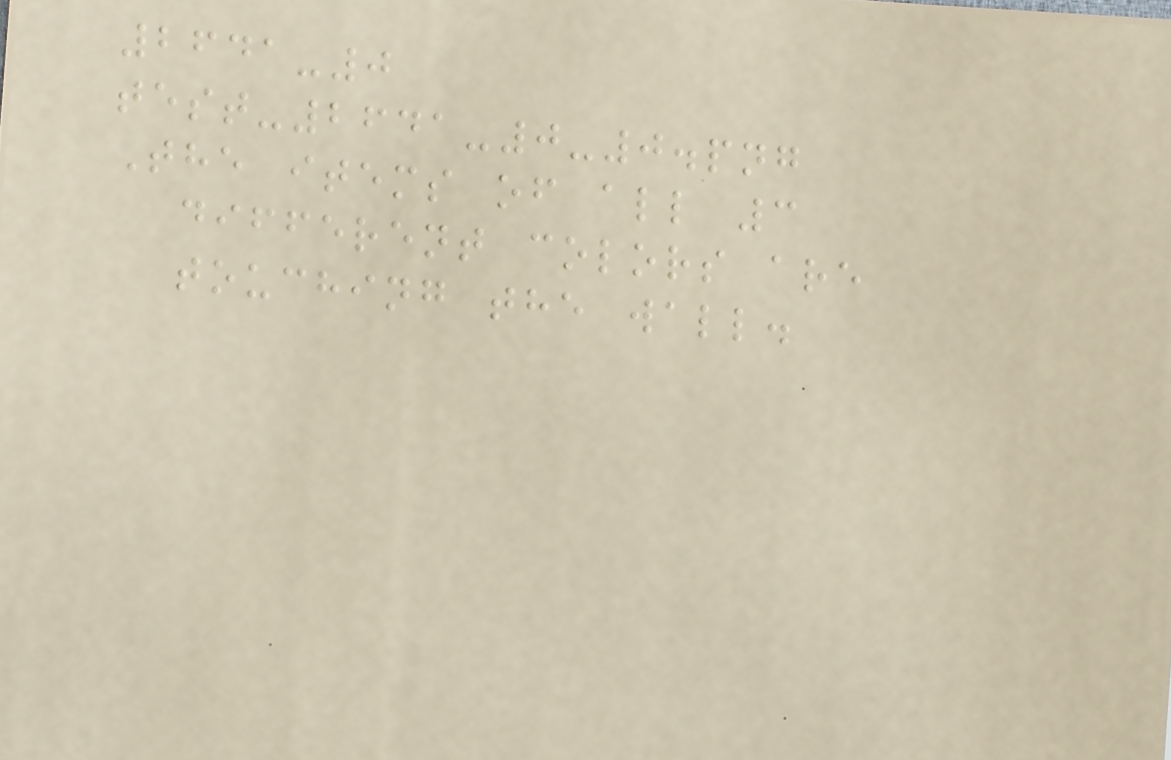2641-0
test-2641-0-0.png
The items of all 3
different colors are
touching the wall.
